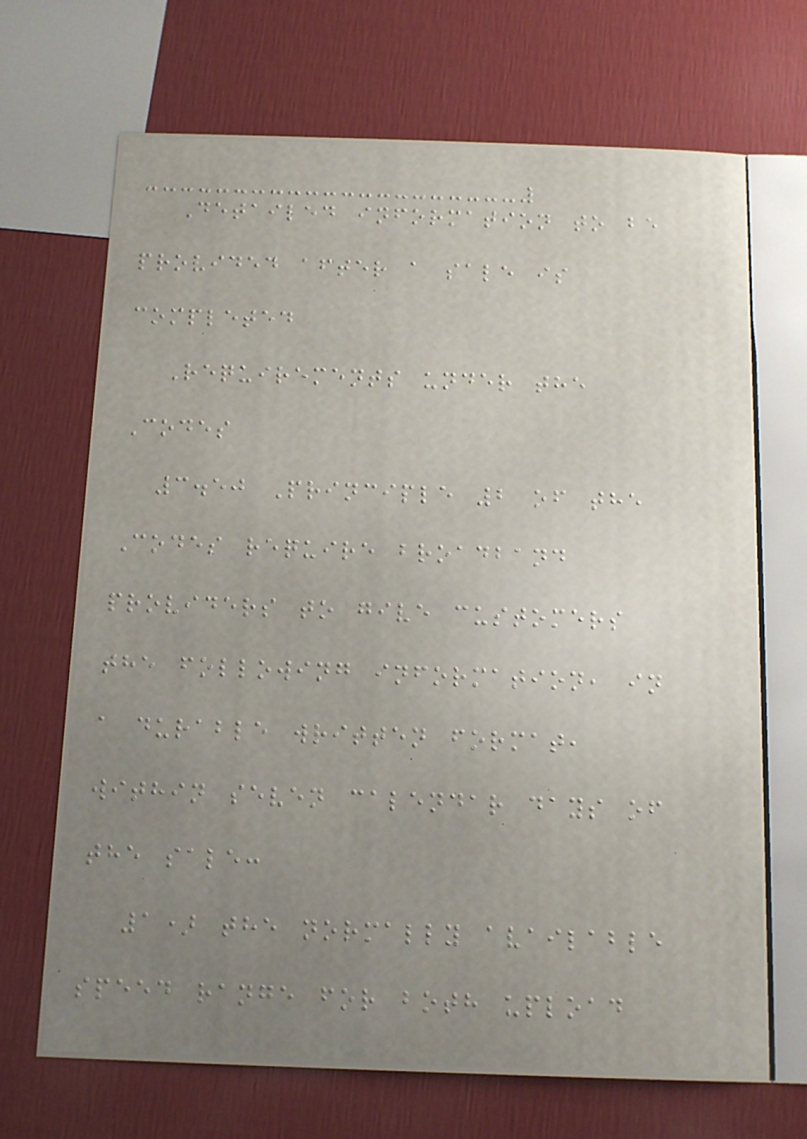Detailed information to be
provided after a sale is
completed
Requirements under the
Codes
3.50 Principle 2 of the
Codes require broadband
providers to give customers
the following information, in
a durable written format,
within seven calendar days of
the sale:
1) the normally available
speed range for both upload
